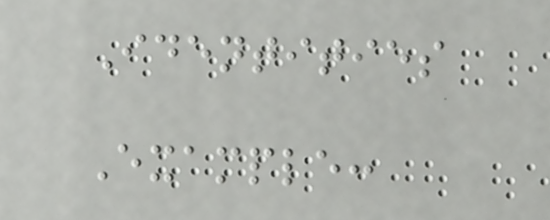Identities
Example:
